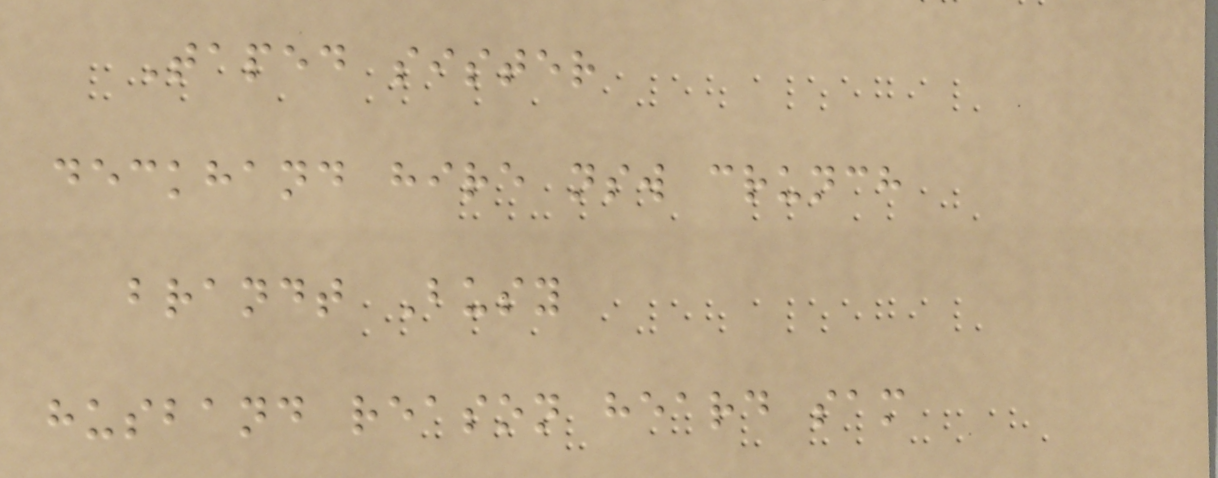Taped sister
deckhand hire nsw crunch
brandt Busy
husband reason heard sam
